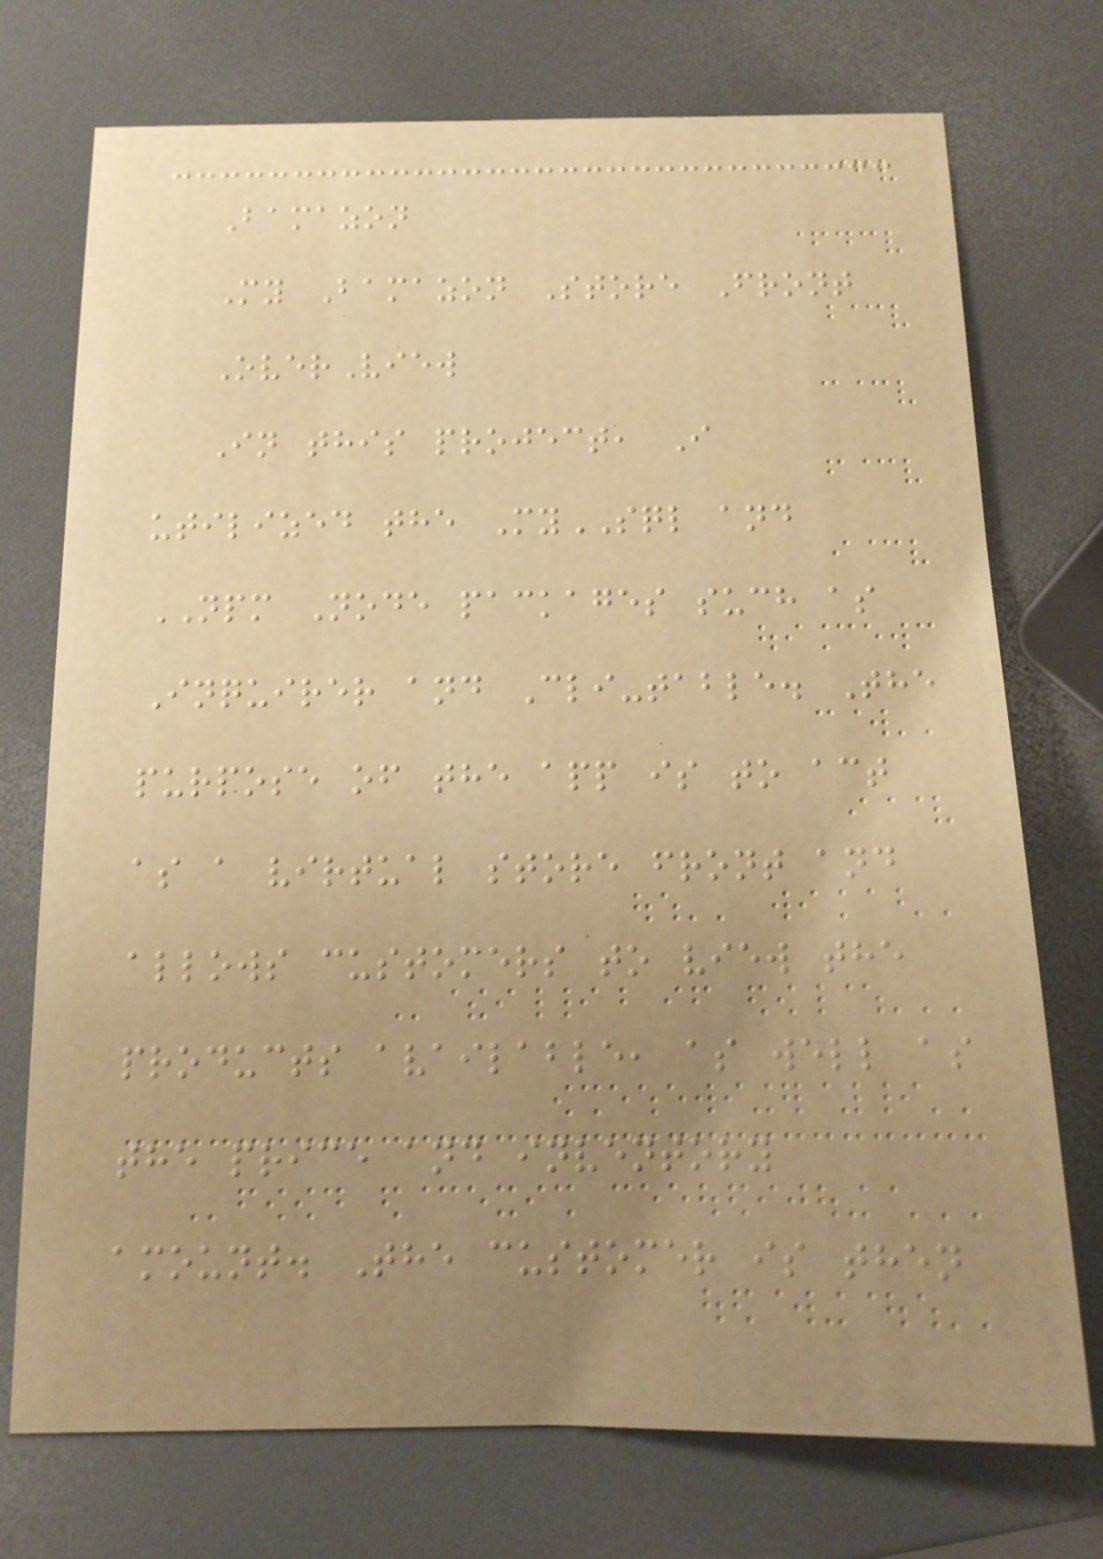Bamazon
My Bamazon Store Front
OverView
In this project, I
utilized the MySQL and
NPM Node packages such as
Inquirer and Cli-table. The
purpose of the app is to act
as a virtual store front and
allows customers to view the
products available, as well as
the price and inventory
amount. The customer is then
